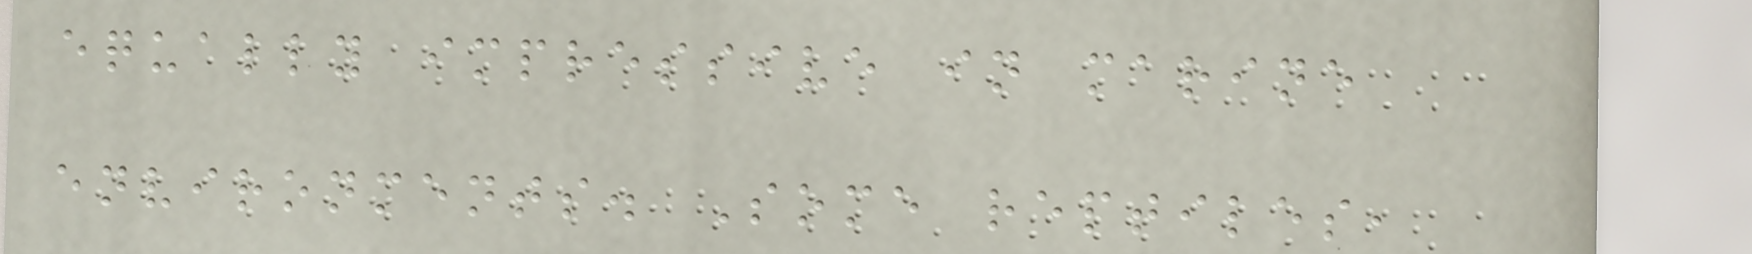equally impressive in marine
environments. Some reptiles,
